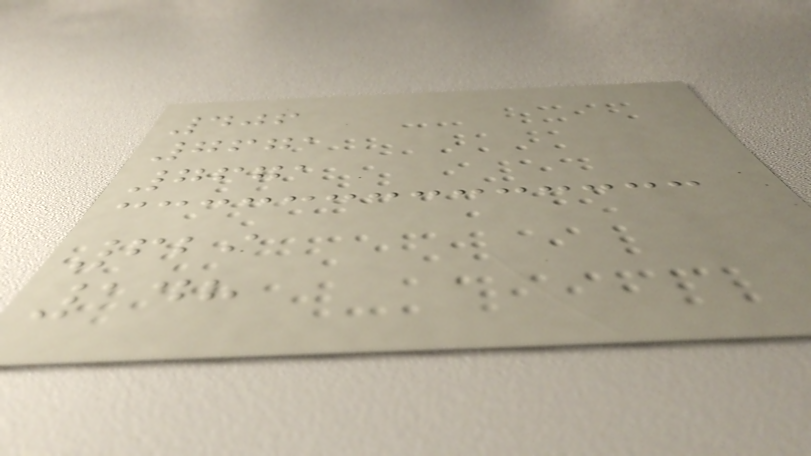406
7671
7671
629
148
